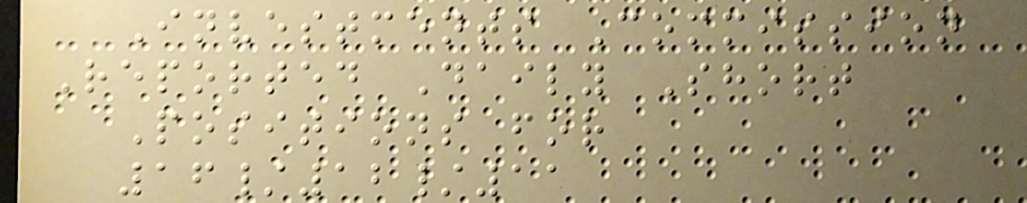Investments Commission
Reported Daily Short
Positions for
16/12/11
